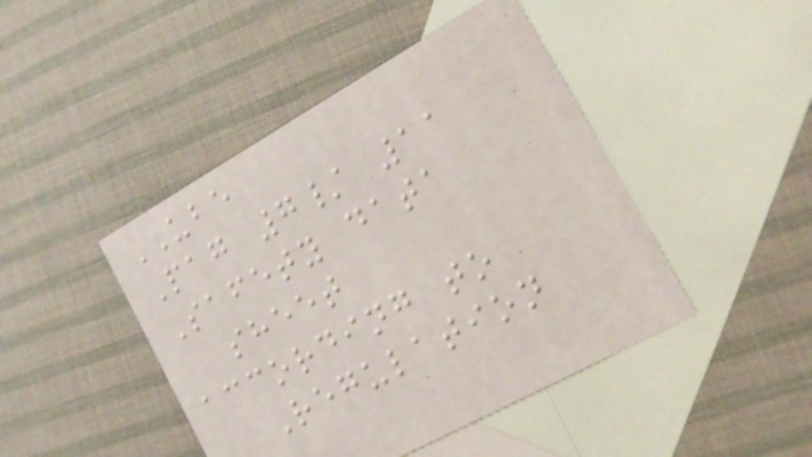UBE
Pag 7/ 11
Safety data
sheet
according to
Regulation
